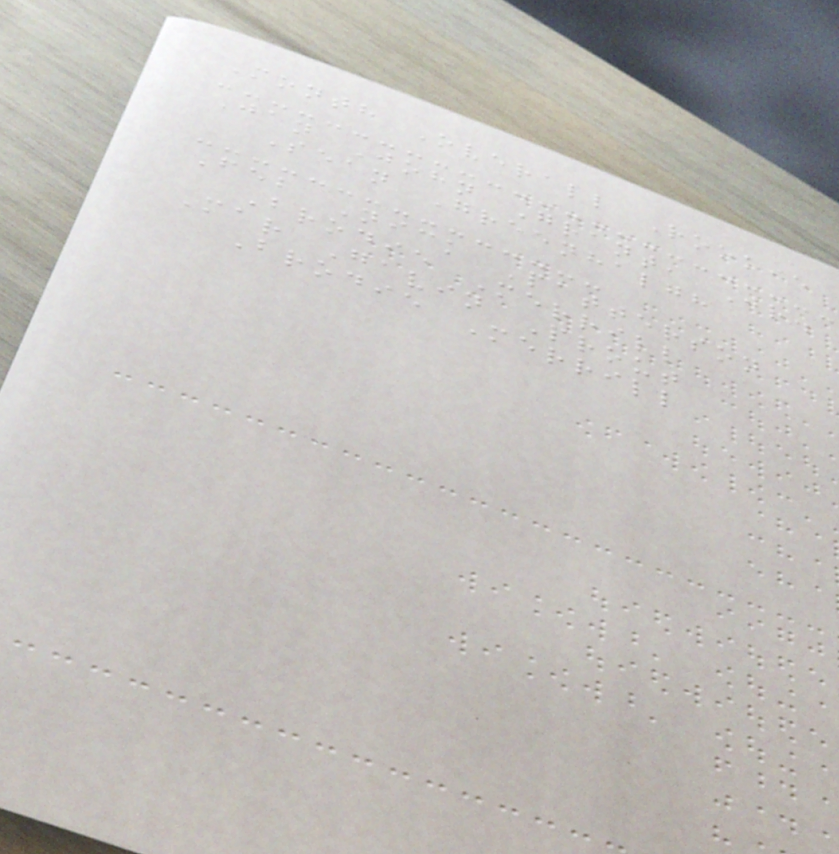Month Overall Rookie
Jan John Grant, Jr.
Sean Greenhalgh
Feb Nick Patterson
Brodie Merrill
Mar Gavin Prout
Brodie Merrill
